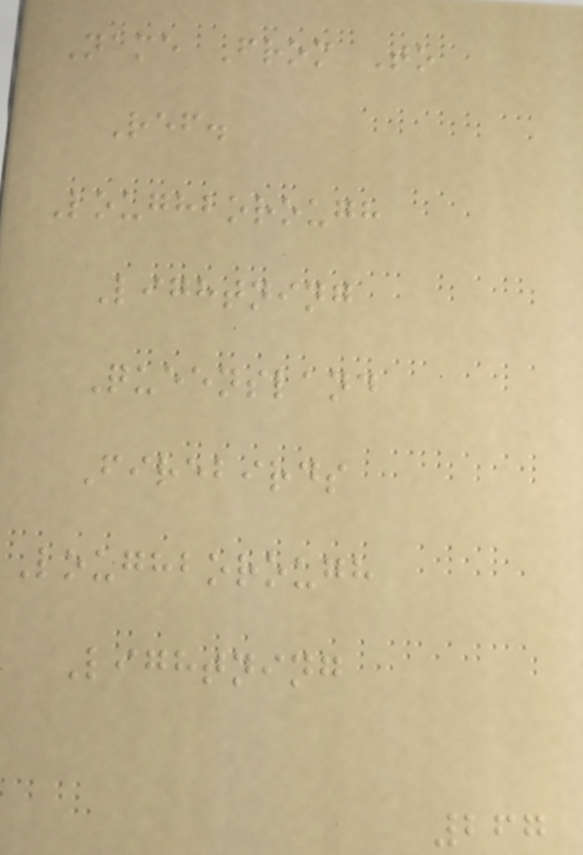Name From To
Ref.
Loughborough
Lightning
Queensland
Firebirds
Loughborough
Lightning
267
